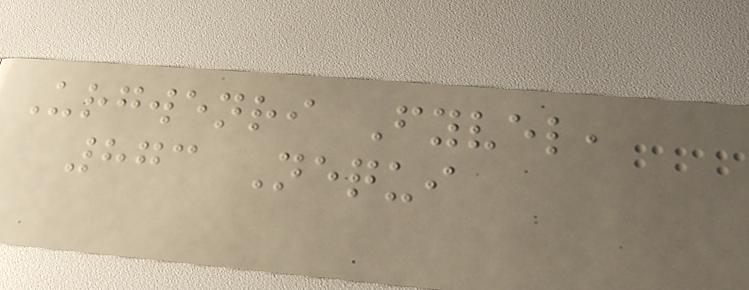Urgwenri Fyvel,
873 Nequi
